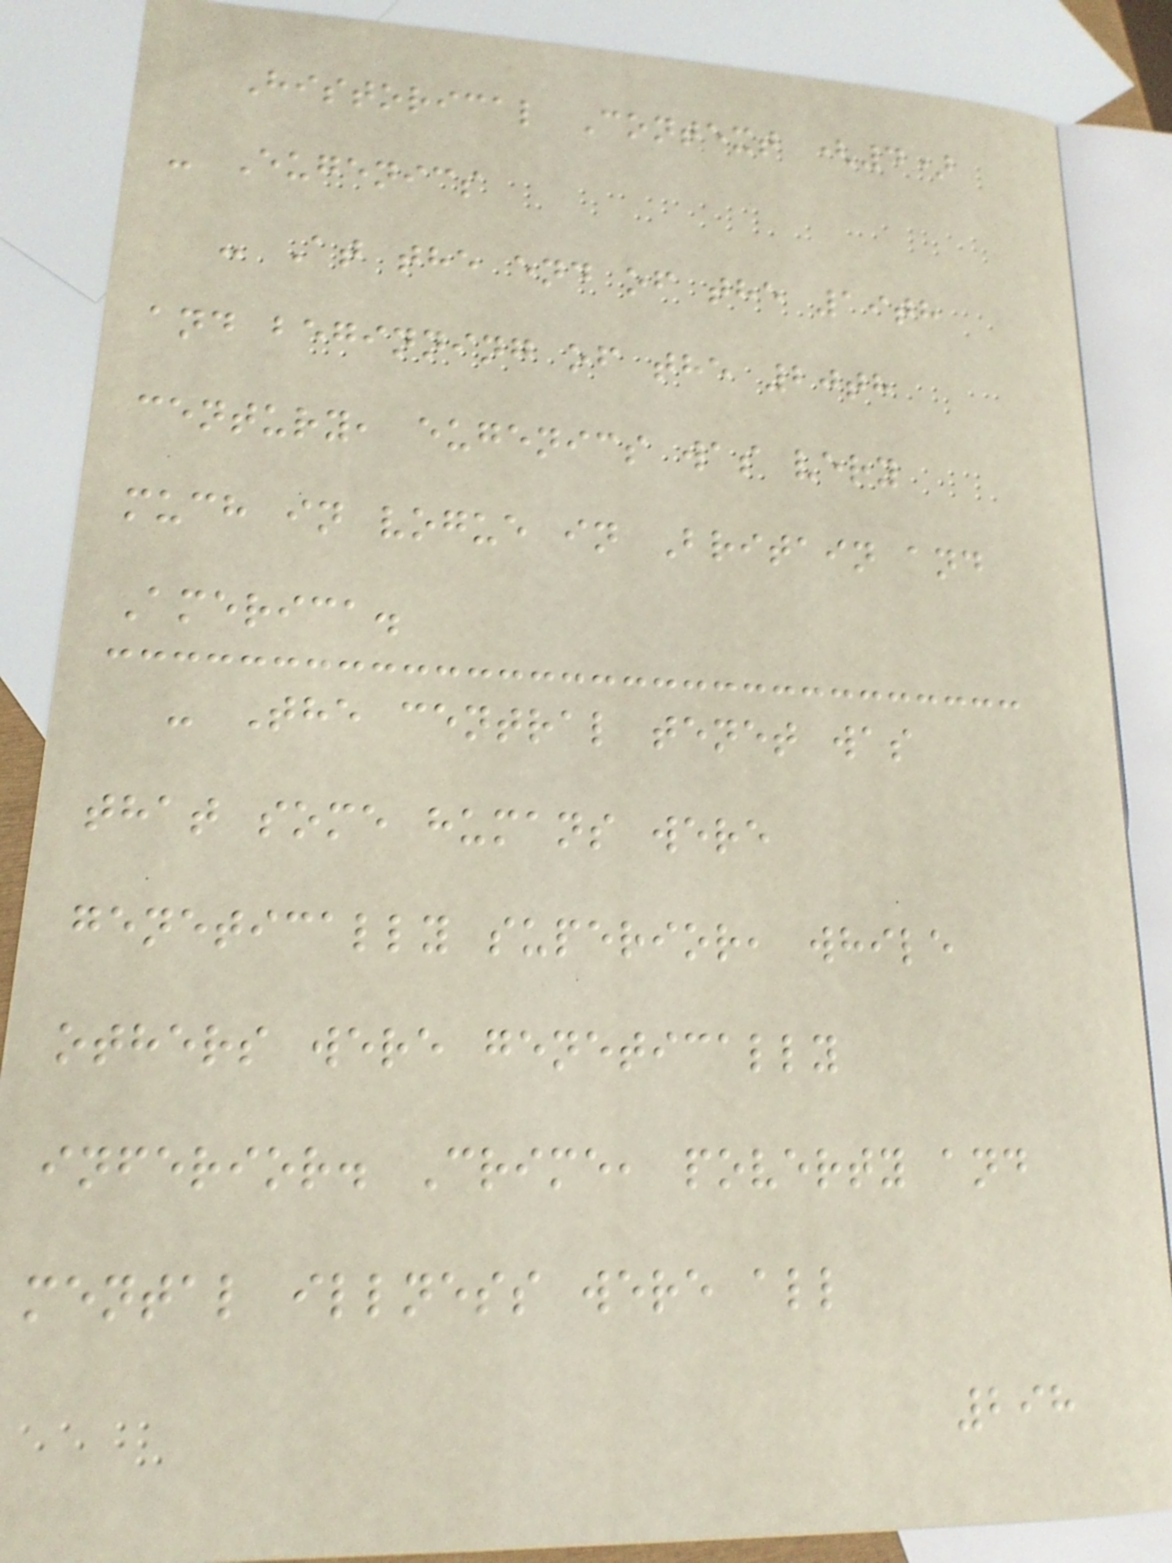Historical Context (4)
- Eugenics
- At the end of the 19th
and beginning of the 20th
century, eugenics was very
much in vogue in Britain and
America.
- The central tenet was
that some humans were
genetically superior, while
others were genetically
inferior. Crime, poverty and
mental illness were all
298
